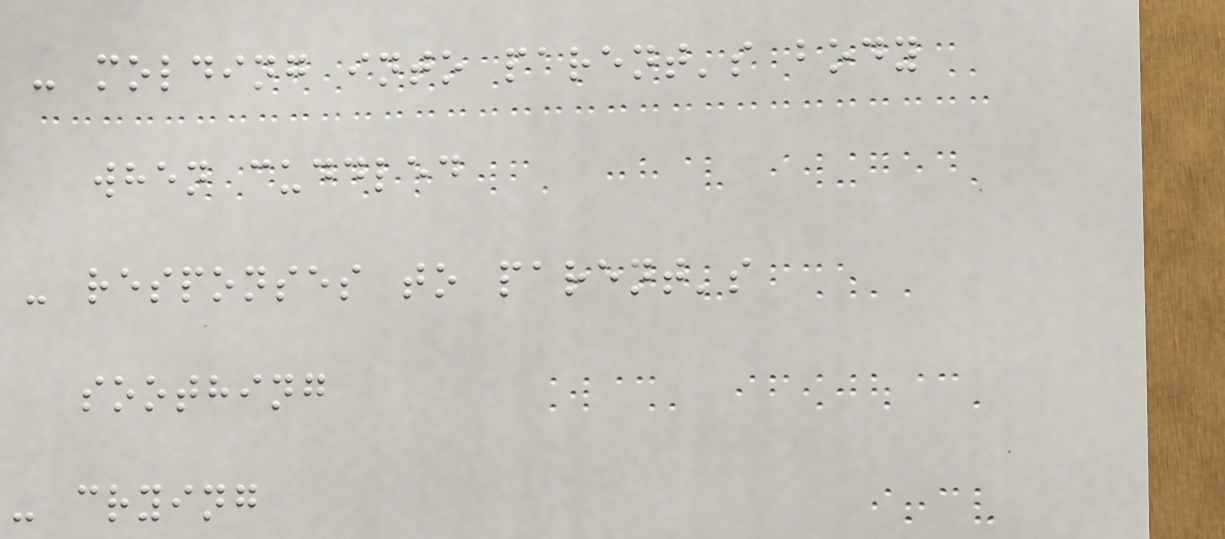- molding into parent's body
when cuddled
- responses to parent's
soothing
- crying
